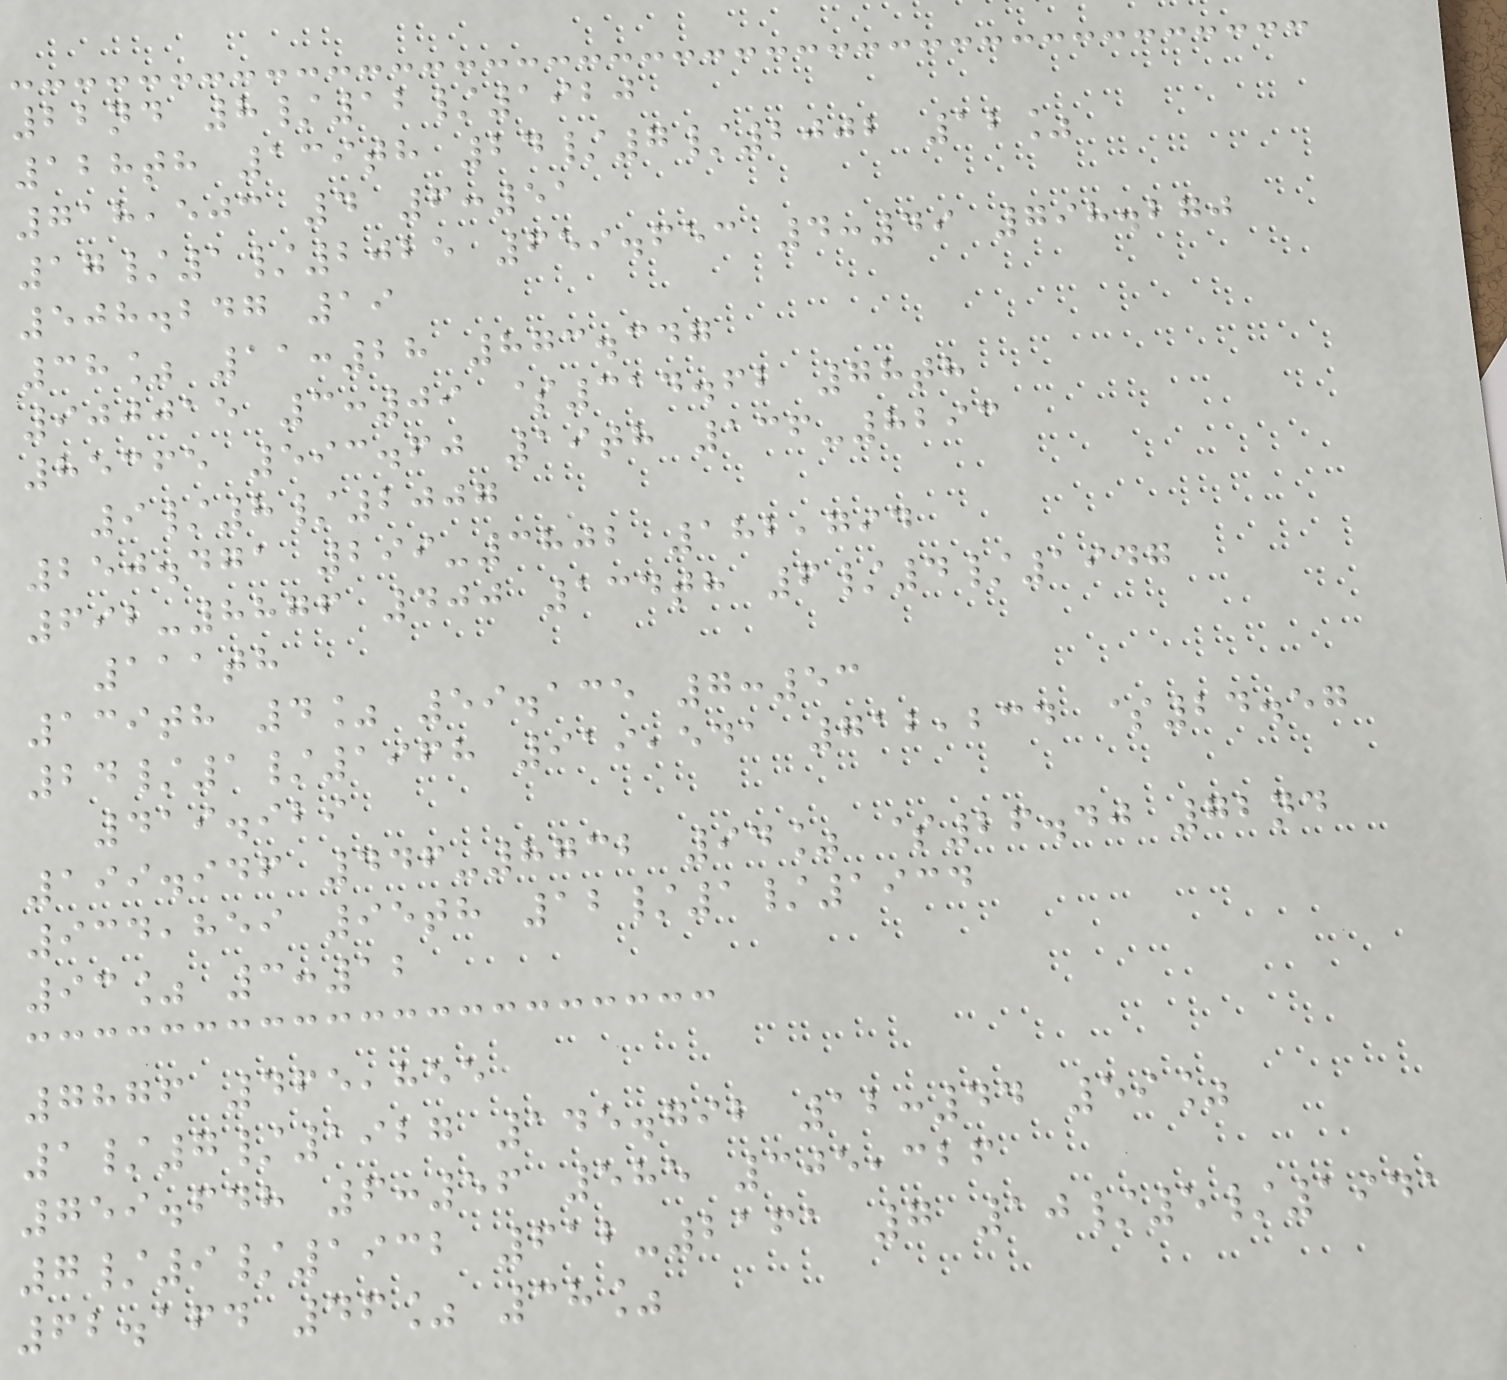22nd 8/12/1920
128th 139th 24/7/2002 12%
718,503 4 6:51
17/1/2025 659.653 4:49 798.270
508.247 19
38% 11:28 873.347
900015 3:09 $314.62 78th
85365 593.60 19th 136-8293
9/8/2007
250.471 299-3802 182,794
692-8876 400 134th 6/4/1947
111th
139th 4% 59.135 7:53
24/1/1968 919,541 712,234 $24.57
419.929
199.946 446-8732 94% $26.40 72nd
934,859 95th 12/1/1934
93% 3:12
7876 465,855
1/7/1927 145.792 12:44 59%
759.648 6:56 585 305,326
7/9/1932 612-2161 7 10/5/1941
62.164 46% 38%
